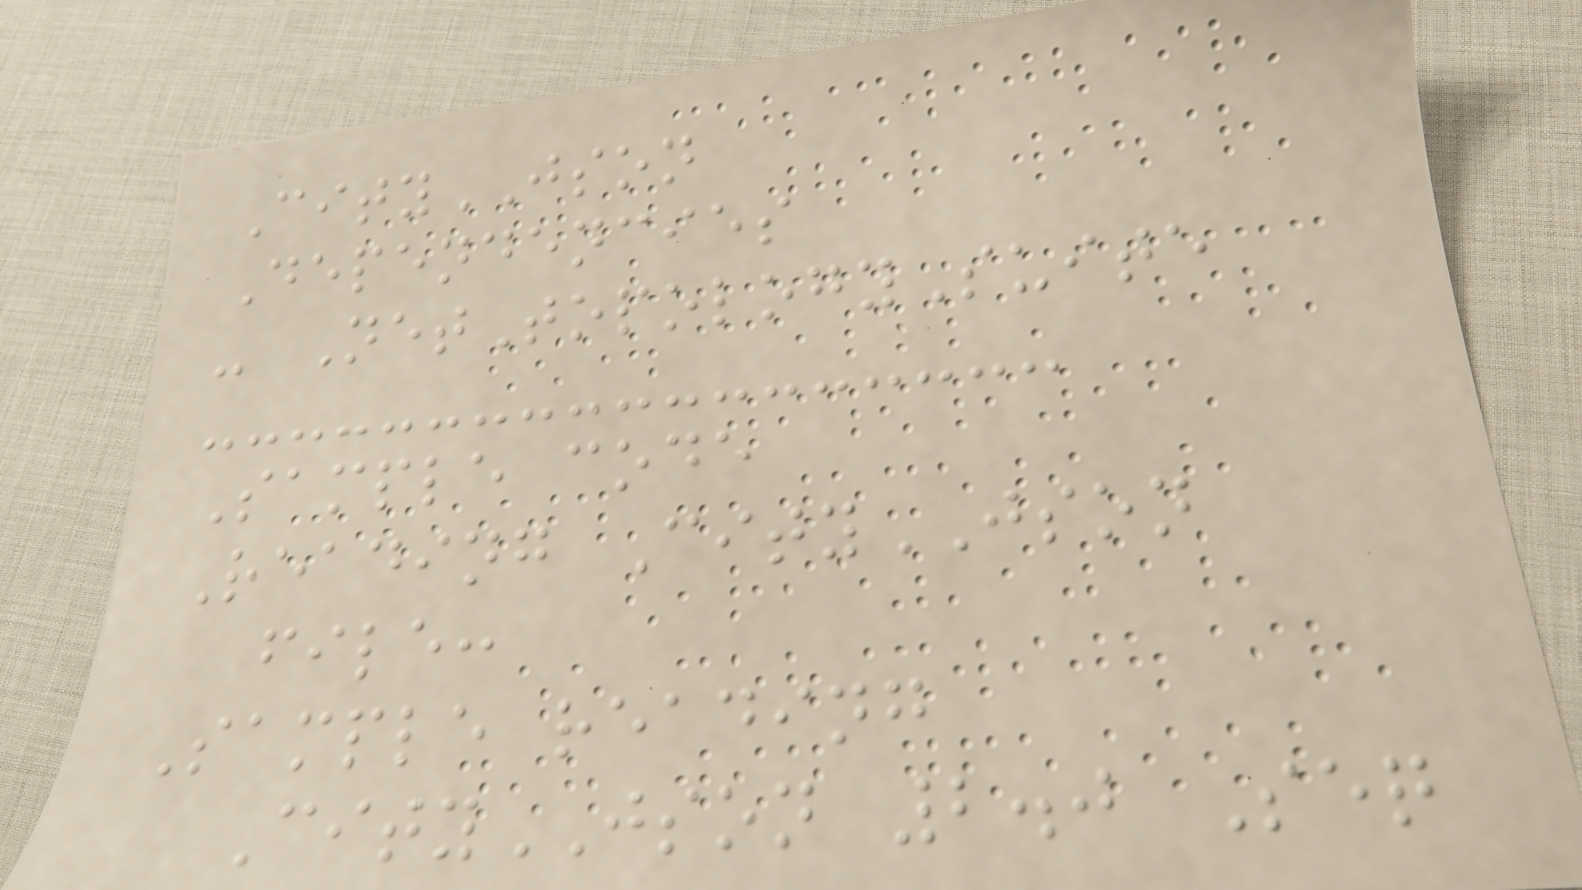CityJSON
Dependencies
- NetTopologySuite
Sample code
Reading CityJSON
file:
Sample reading
CityJSON 2.0 Seq
